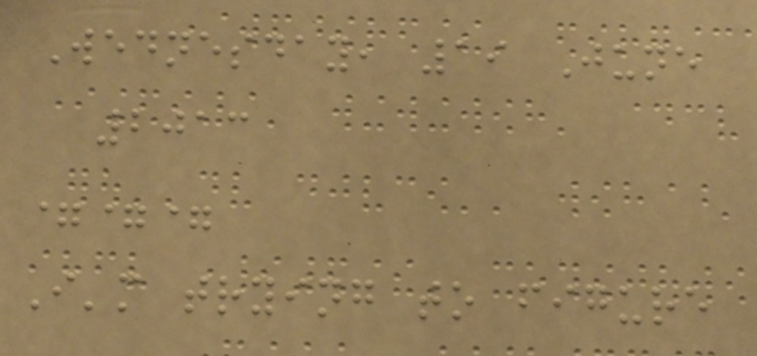Wednesday, 19 June
2013
===
I'm trying to figure
